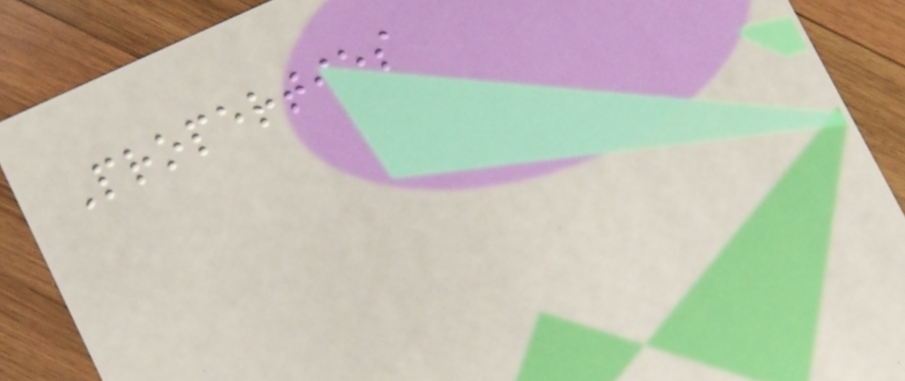Properties
